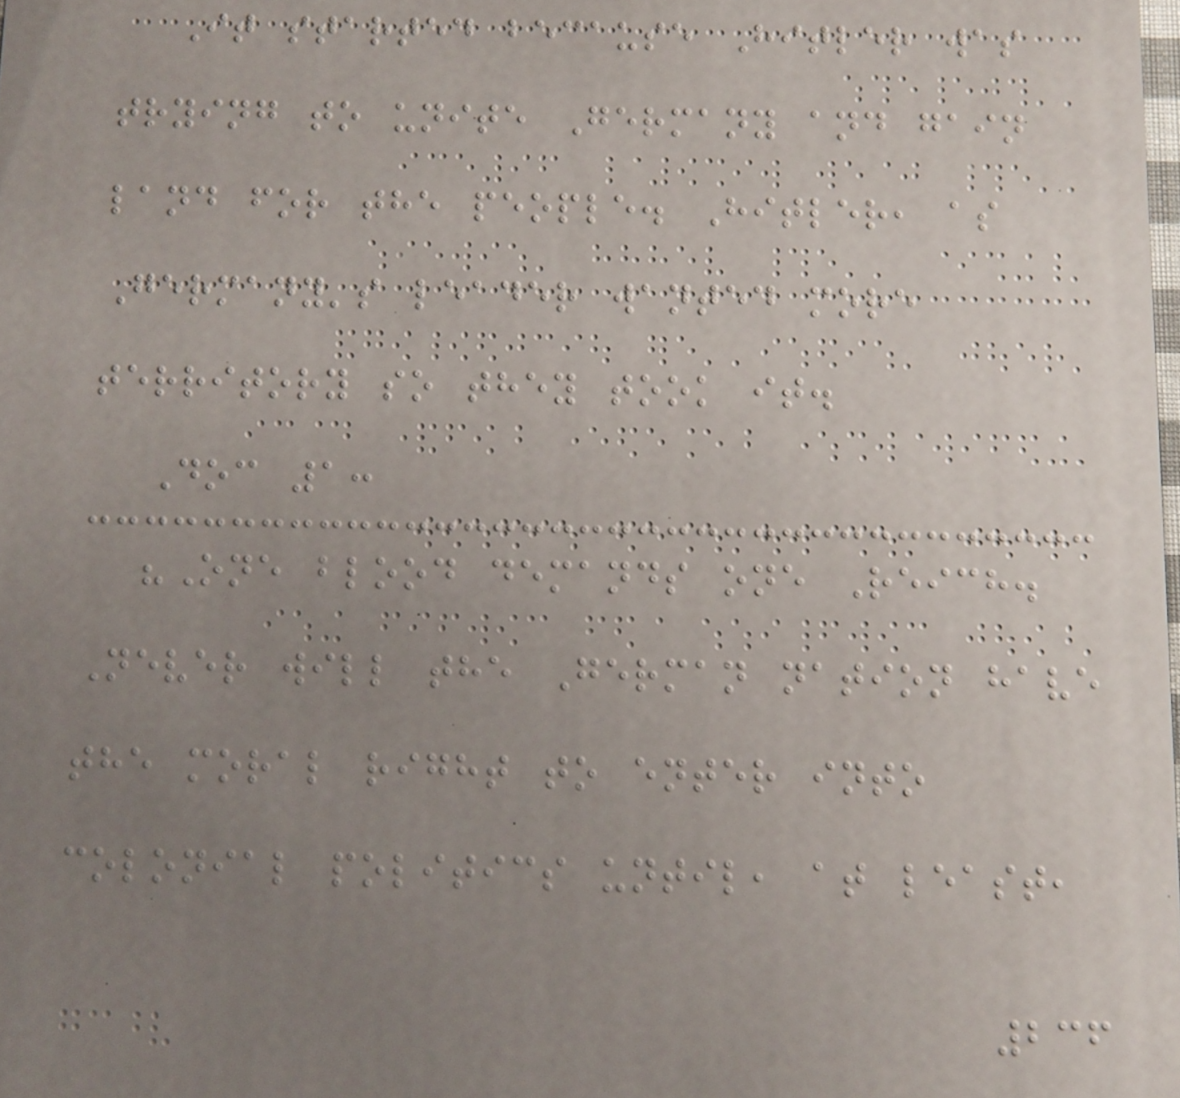It started because Hitler was
trying to unite Germany and gain
land for the people. Hitler, as
Germany's leader wanted more
territory so they took it.
Doc 1:
"One blood demands one Reich.
Never will the German nation have
the moral right to enter into
colonial politics until, at least,
236
